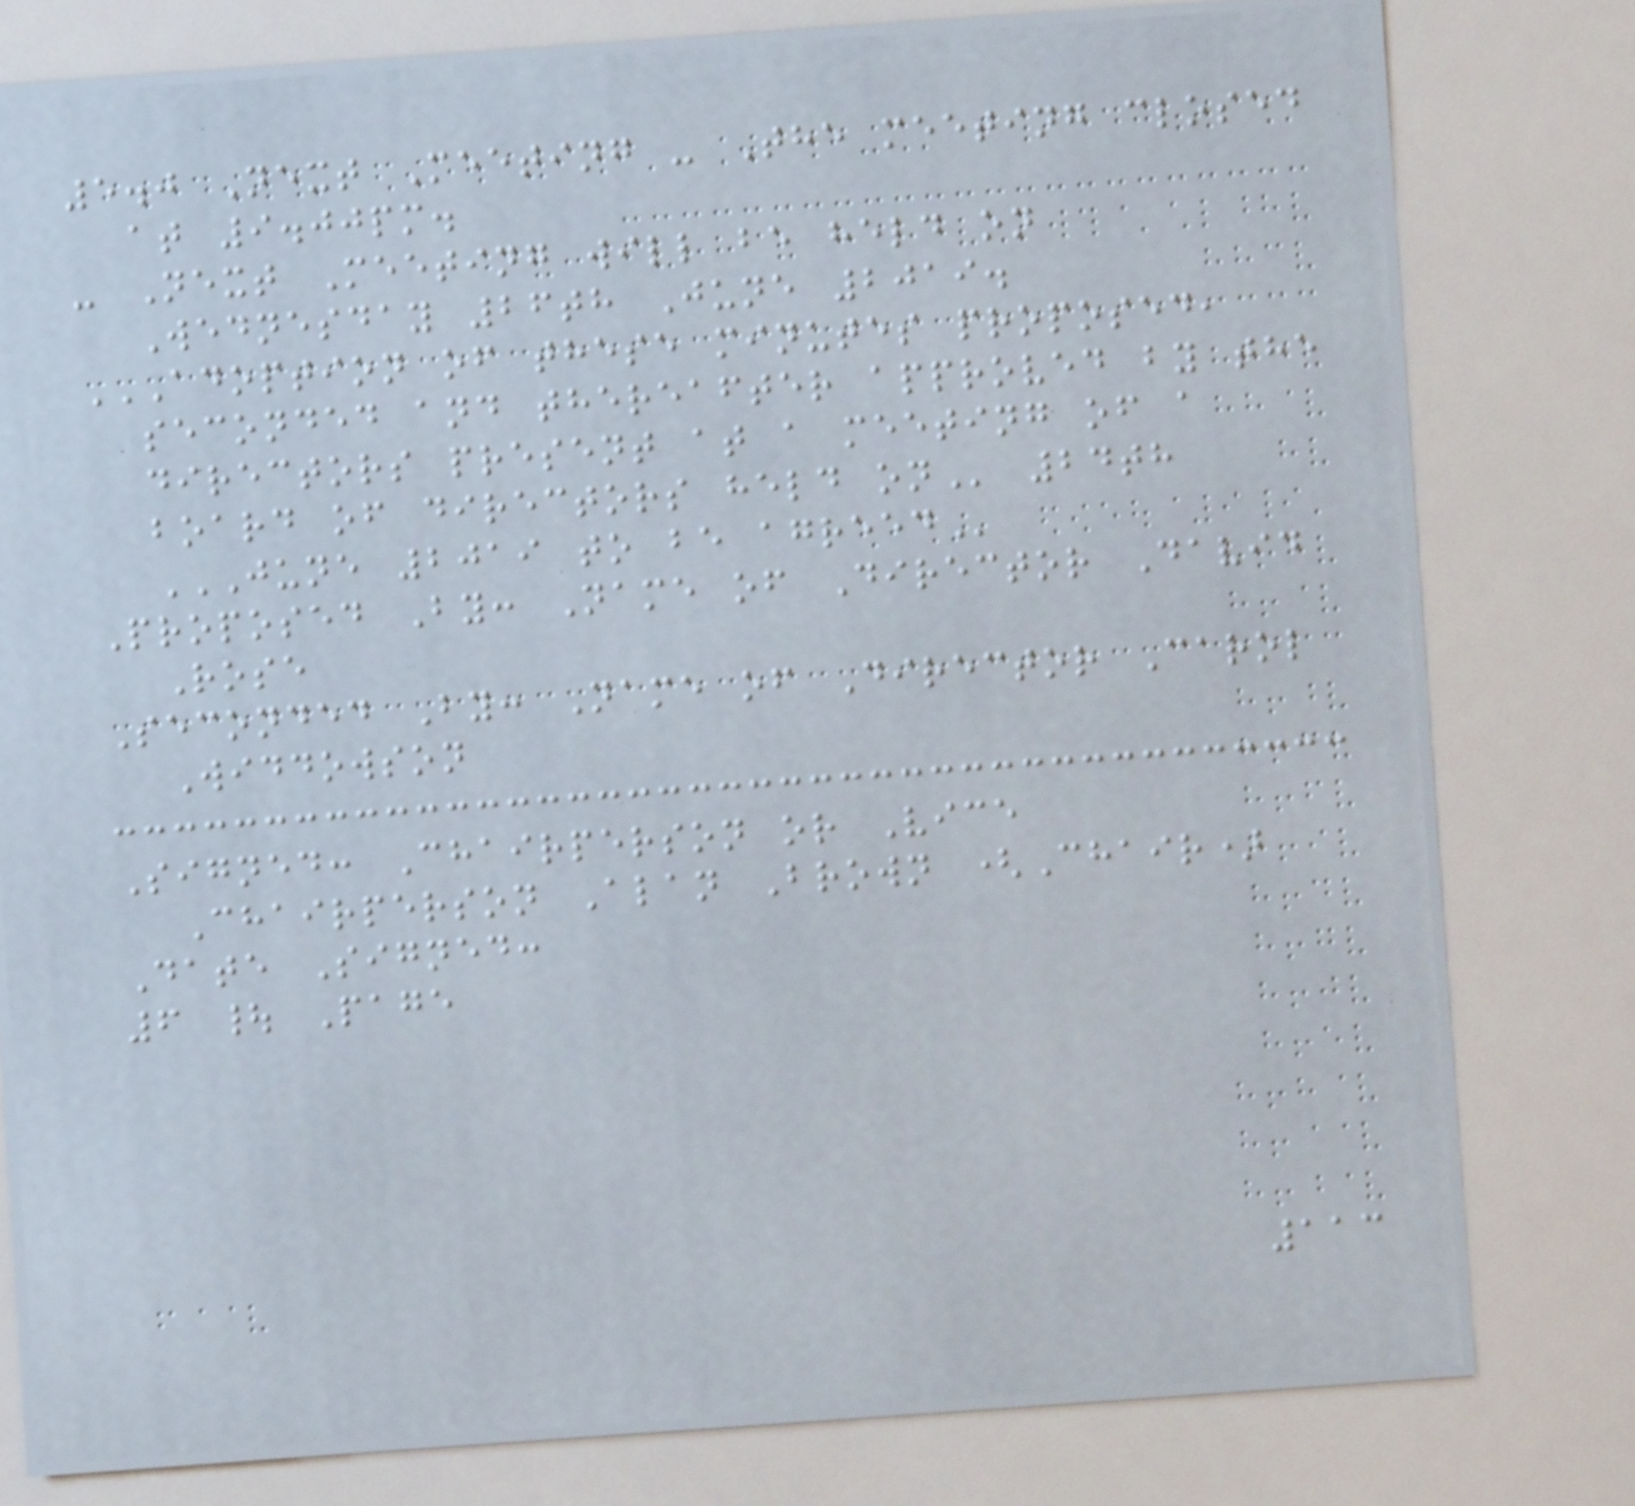5.0 Next Meeting - The meeting closed
at 9.00pm.
- Next Meeting will be held on
Wednesday 26th June 2019.
ADOPTION OF THESE MINUTES PROPOSED,
SECONDED AND THEREAFTER APPROVED BY THE
DIRECTORS PRESENT AT A MEETING OF A
BOARD OF DIRECTORS HELD ON 24th
JUNE 2019 TO BE AGREED
Proposed By: Name of Director David
Rose
Seconded By: Name of Director Carol
Widdowson
Signed: Chairperson or Vice
Chairperson Alan Brown (Chair)
Date Signed:
6 | Page
113
